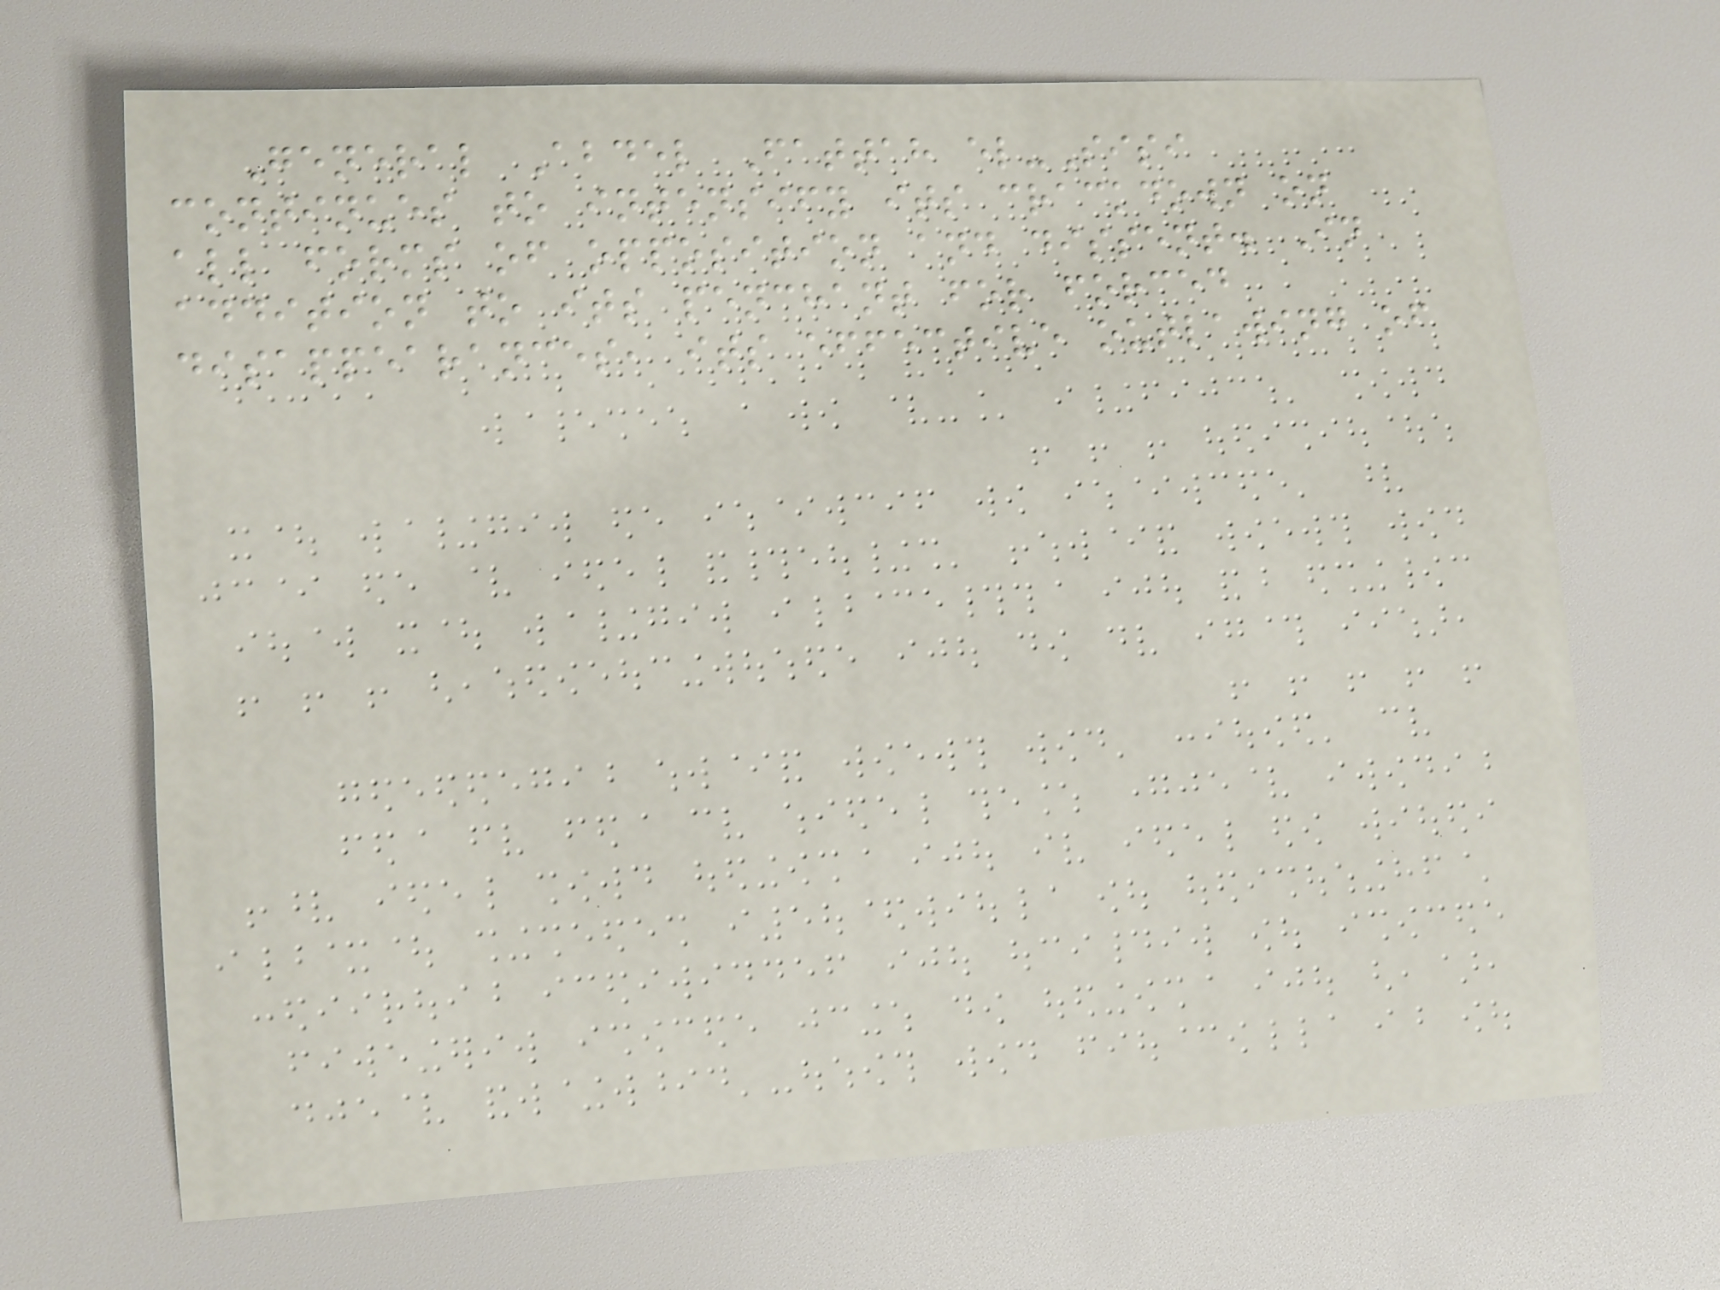General Abdel Fattah el-Sisi
continues to intensify its crackdown on
all forms of opposition and dissent. In
addition to its penchant for forced
disappearances, its effective outlawing of
